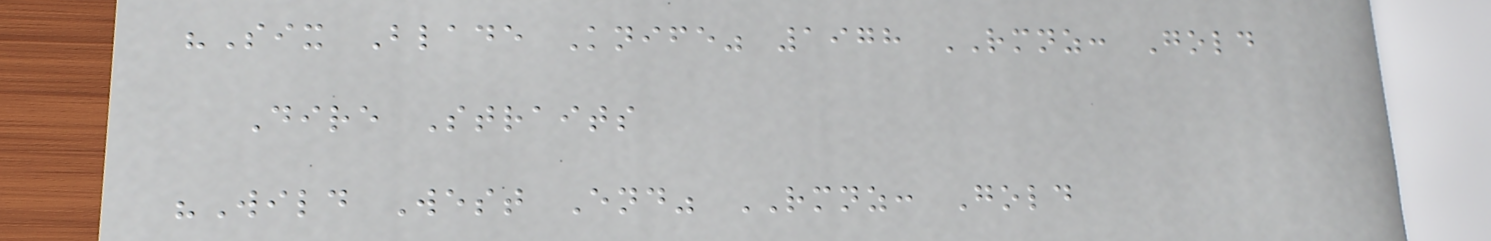"Six Blade Knife" 1978 RMNZ: Gold
Dire Straits
"Wild West End" RMNZ: Gold
